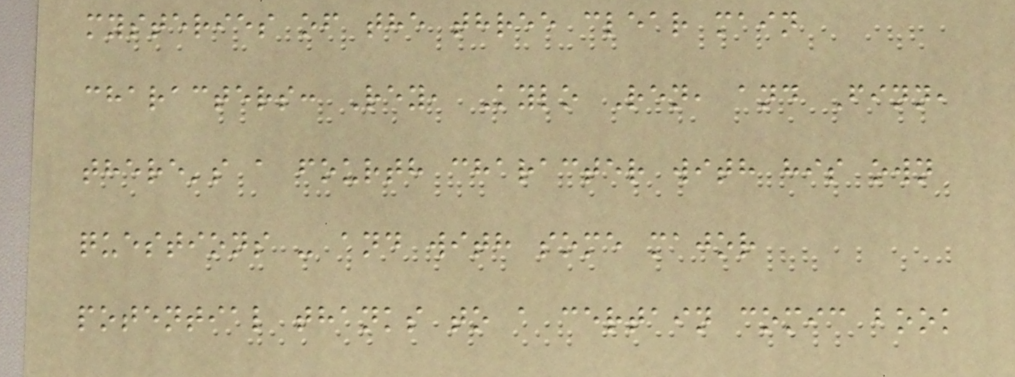mysteries of the three clear main
characters: Rey, Kylo Ren, and Finn,
there's a fourth character with his own
questions - and with some major
potential thanks to a certain comic book
